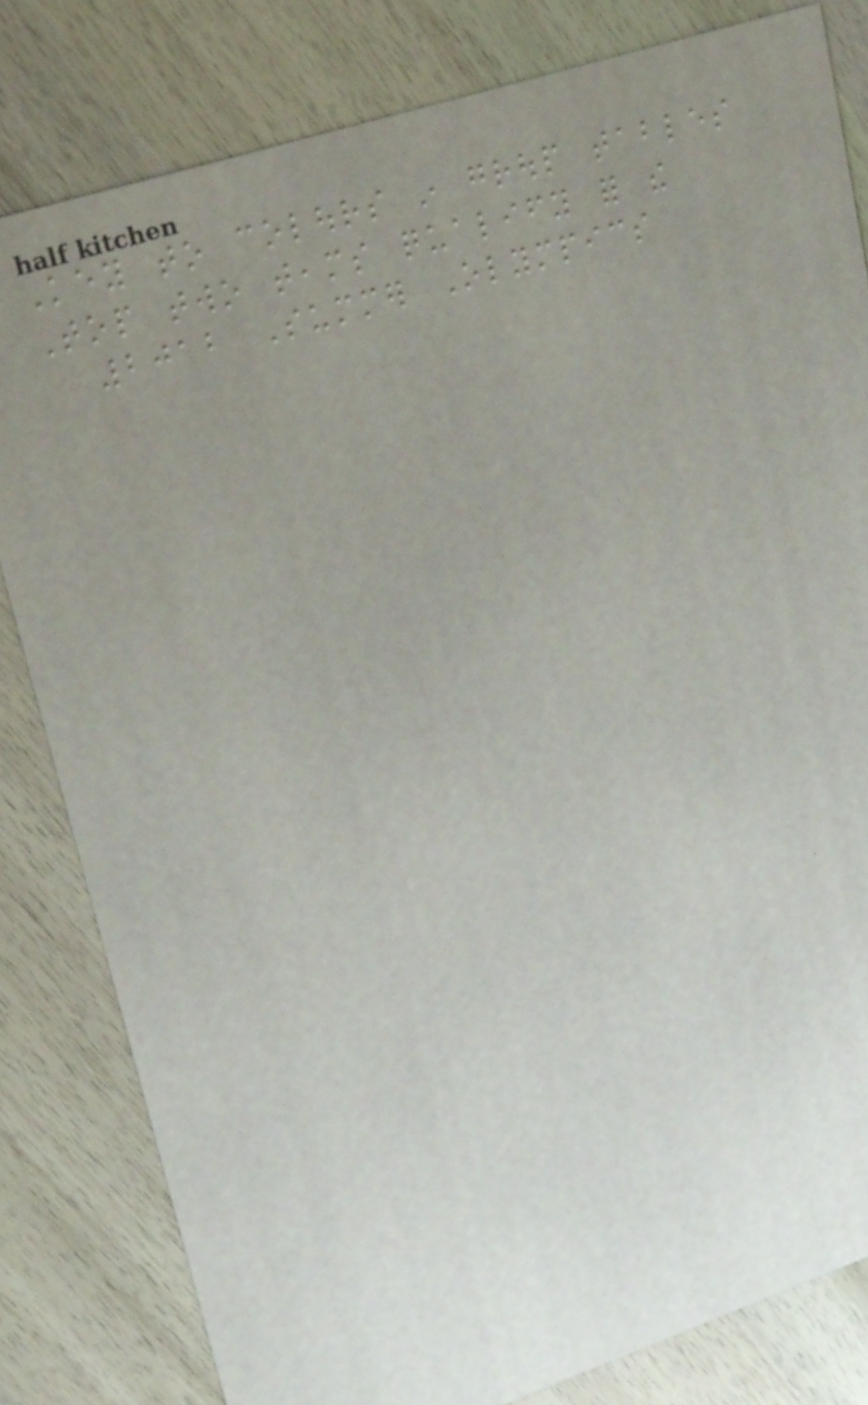Key to colours in group tables
Top two teams qualify for the
2012 Summer Olympics
